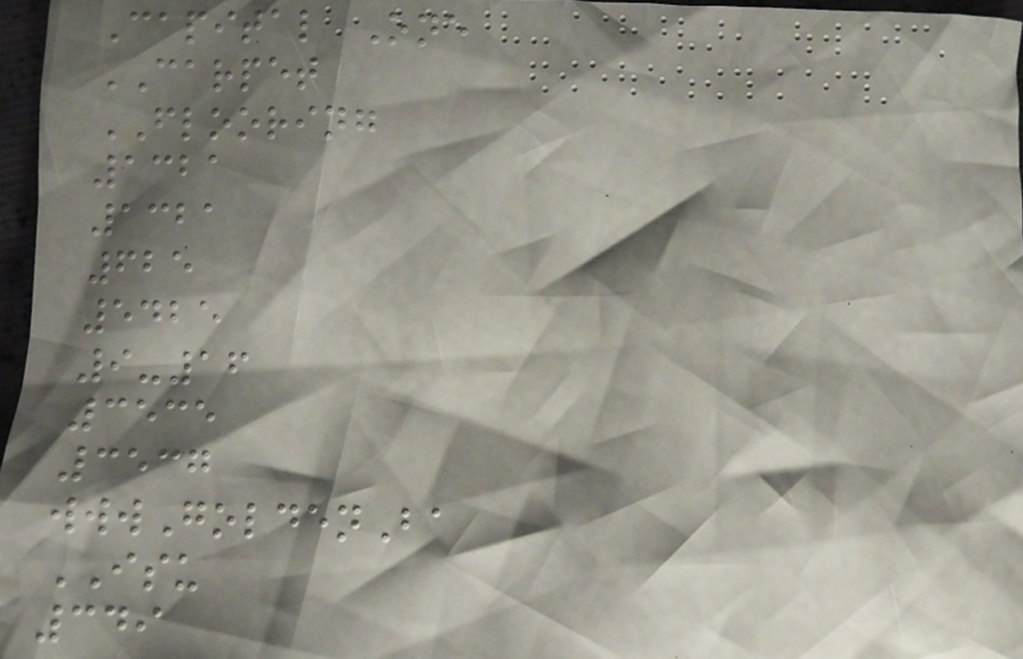Capital One
CARPET
FLOORING
1321
1321
625
5425
9-16
3535
3537
wwwGoldenBa
ISU
349
